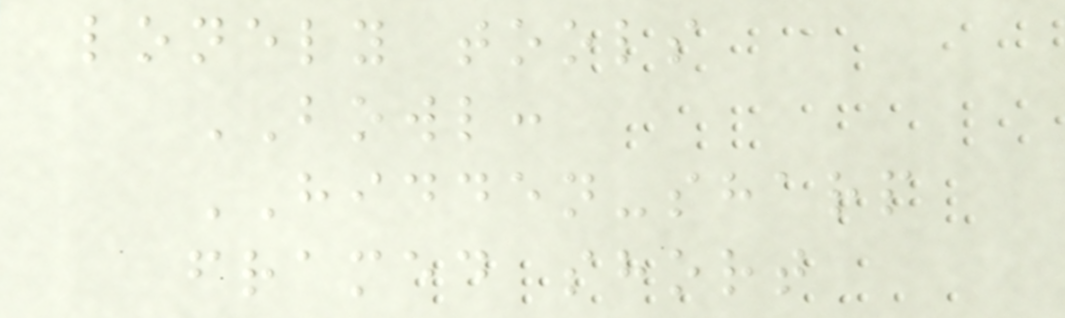lonely tools
BOWL:
HIDDEN-sharp
framed short
